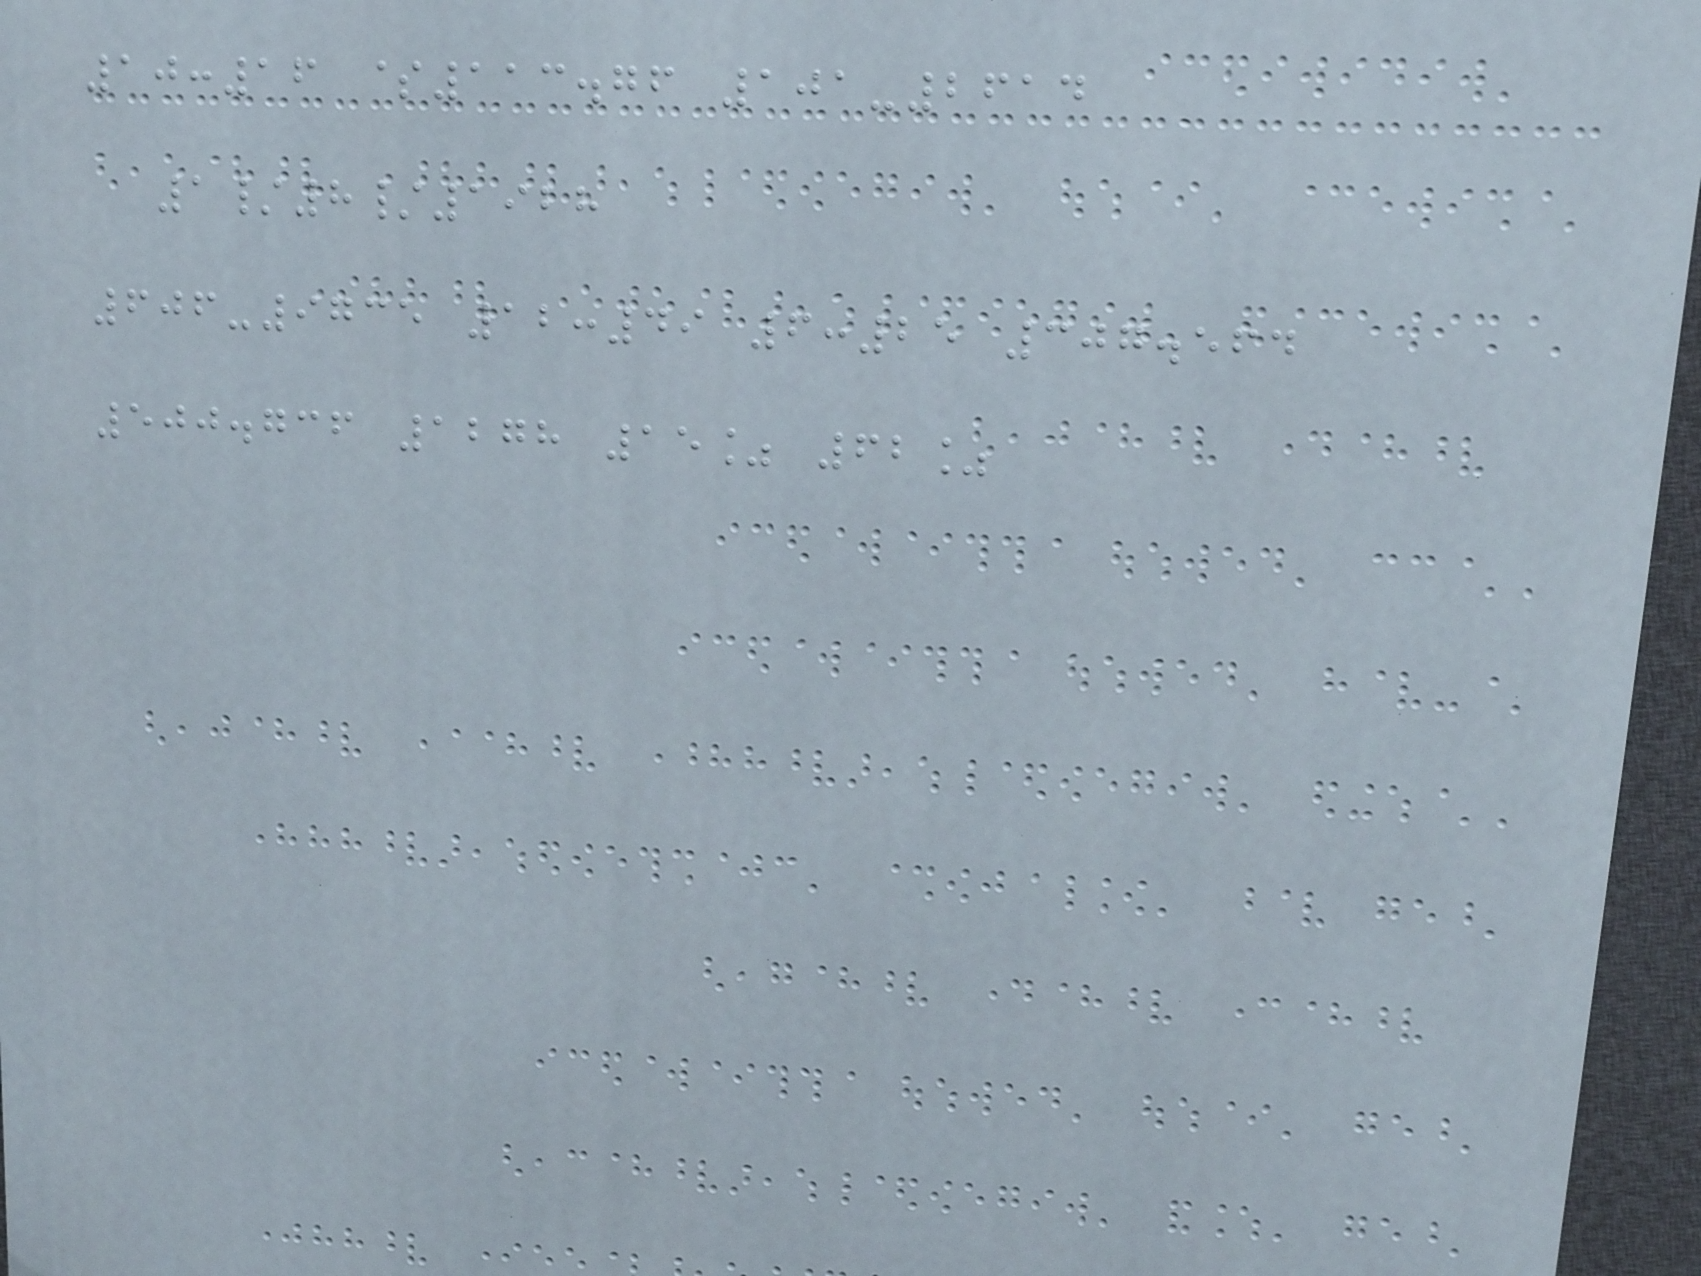10:16 $113.76 101-2614
1/8/1928
606-9735 12:49 6:25 307.564
500.736 1278 15% 62%
